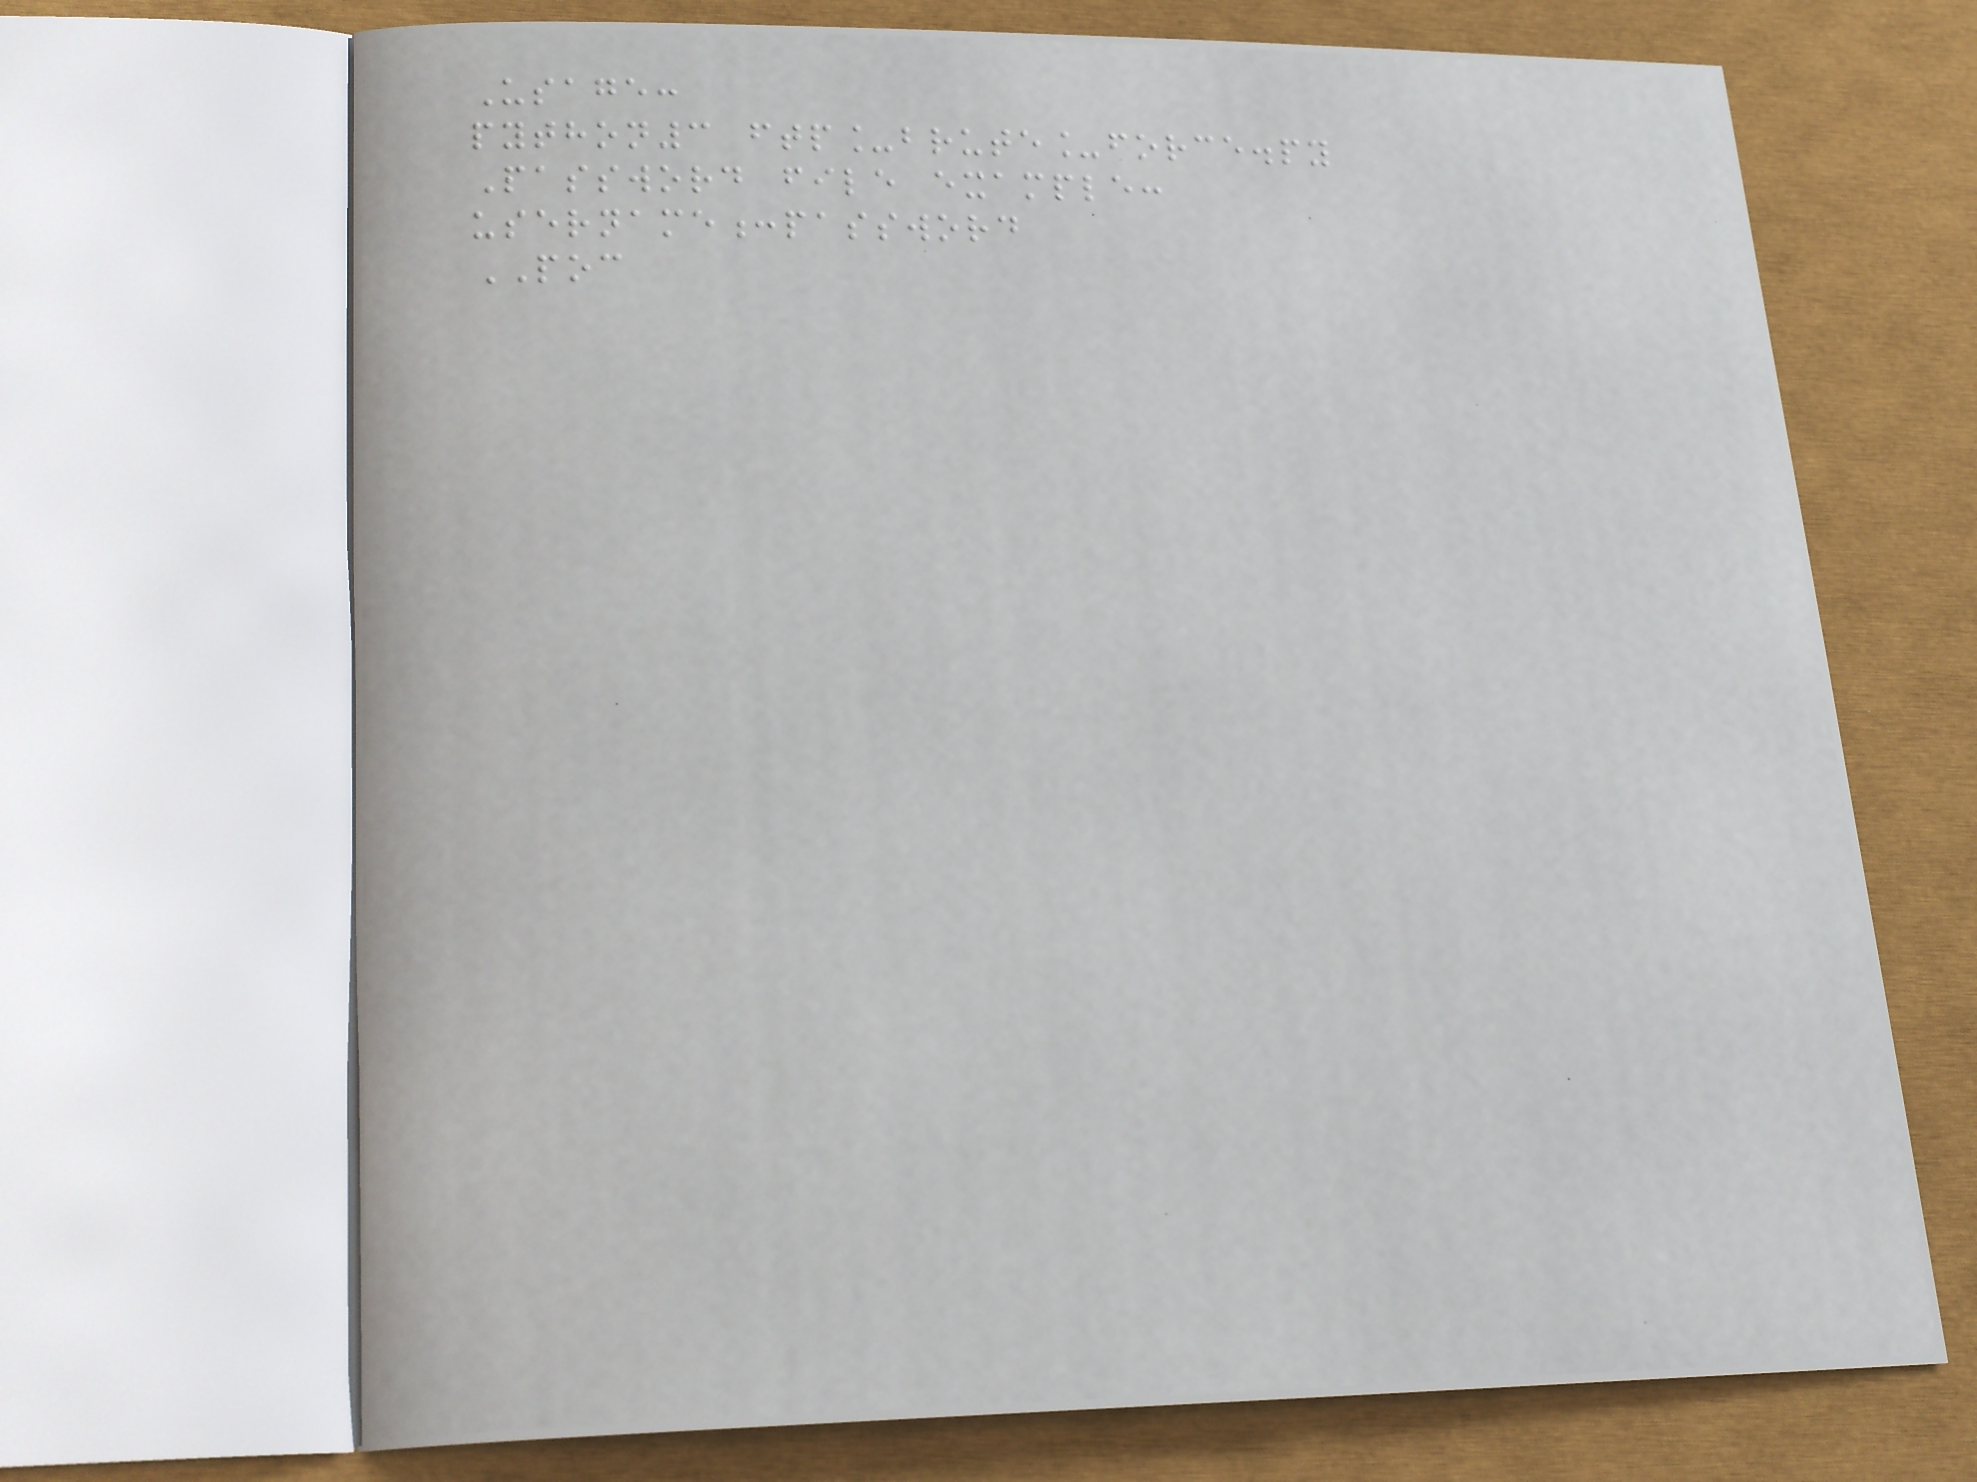Usage:
python3 ftp_brute_force.py
Password file example:
username:password
POC
